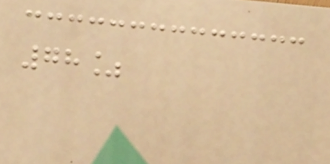78%
